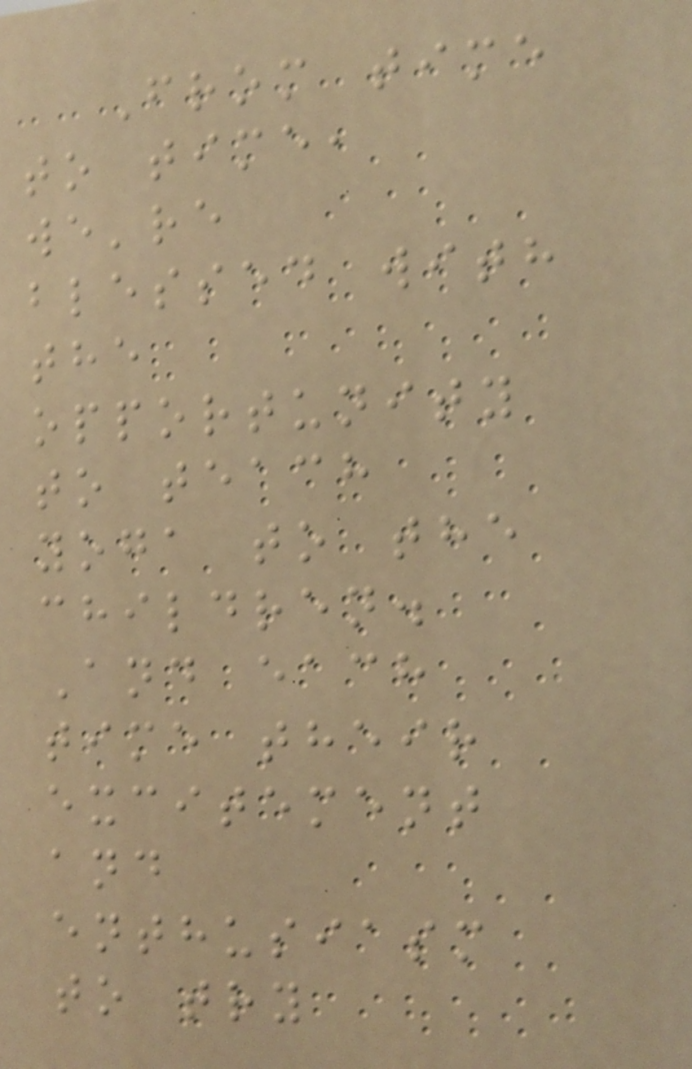From time
to time,
we're
blessed with
the
opportunity
to teach
yoga to the
children.
And each
time their
excitement
and
enthusiasm
to try
